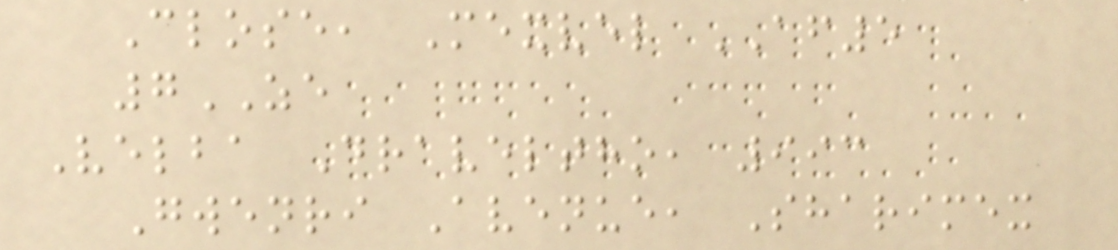Close, Mexvel AF5
7ZE
Velba Draveltho, 993
Gwenri Avenue, Sharimex
